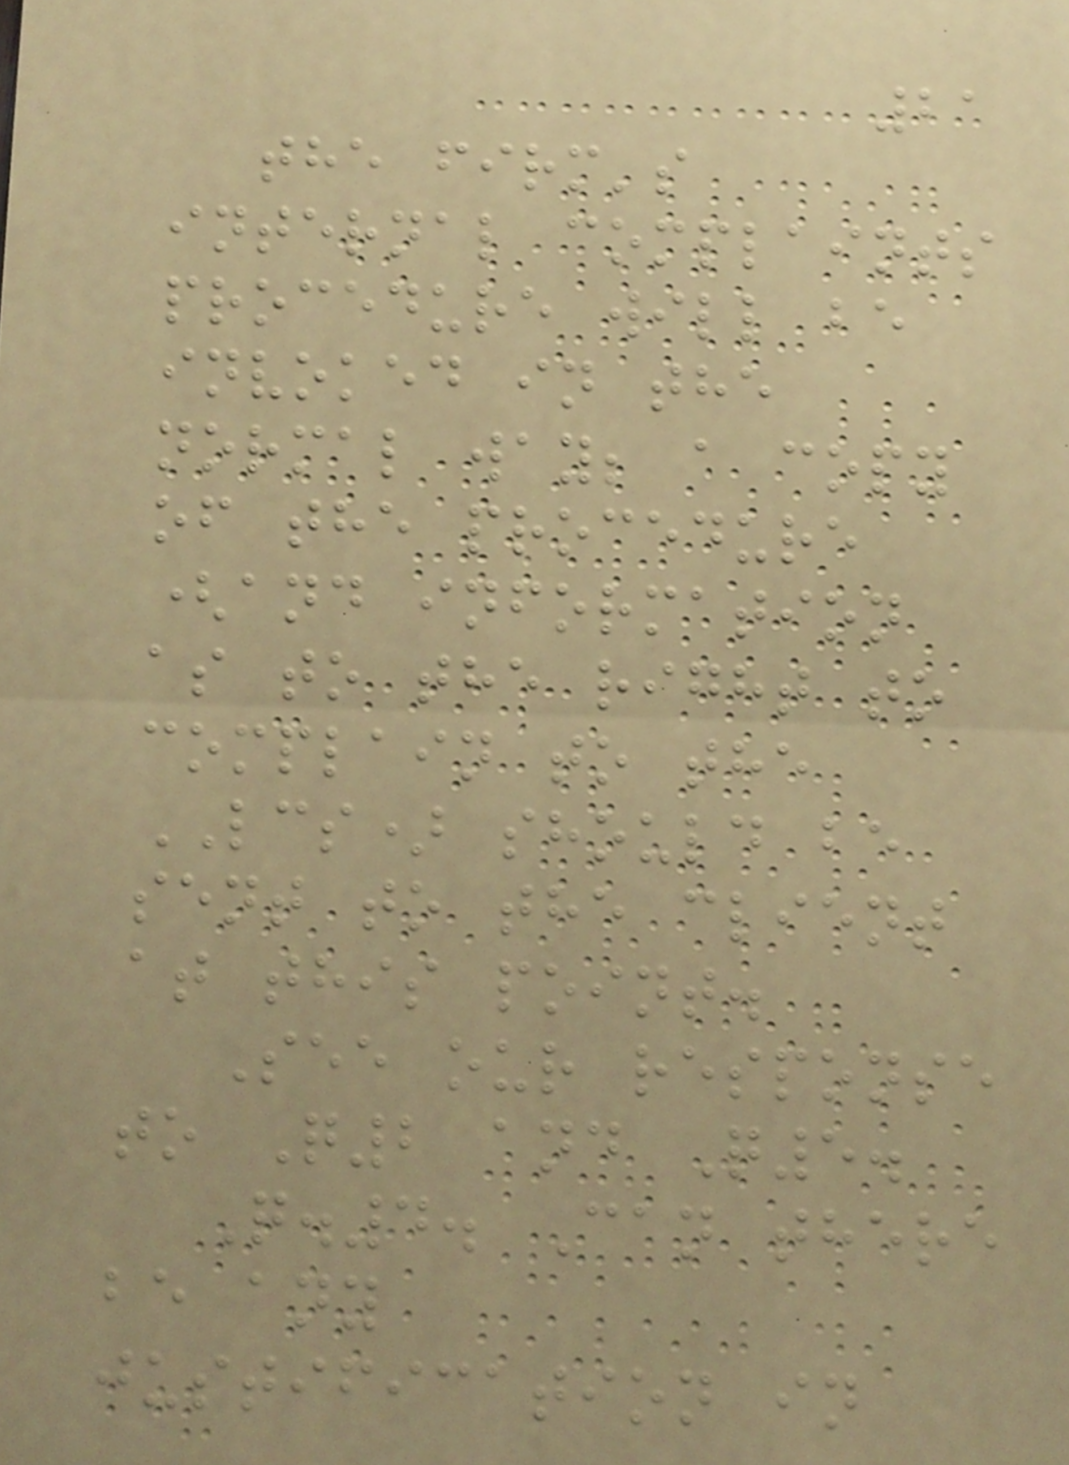21
the firm's
internal complaints
procedure will be
invoked in the
normal way; a copy
of the procedure
(and information
as to the right to
complain to the
LCS) should be
sent to the client
at this point.
See our response
to Q2 and Q5.
Q.4. Can there
be any
justification in
